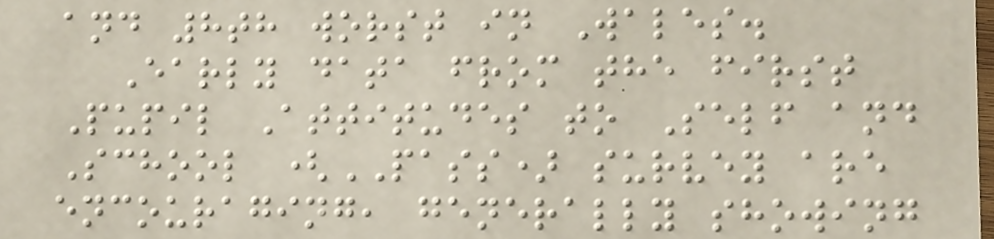and 8th worst in Wales.
Early data from the first
Pupil Attitudes to Self and
School (PASS) survey are
encouraging, generally showing
